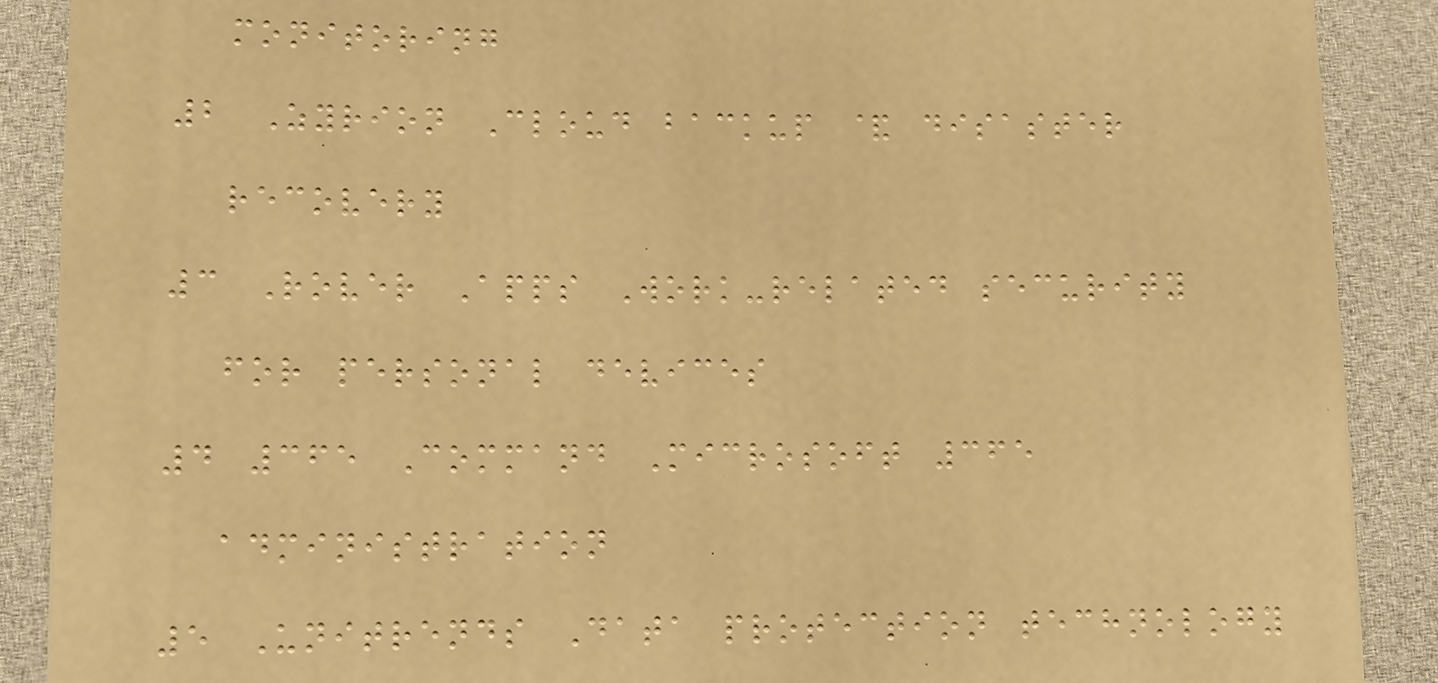monitoring
2 Zyrion Cloud backup & disaster
recovery
3 Rover Apps Work-related security
for personal devices
4 365 Command Microsoft 365
administration
5 Unitrends Data protection technology
